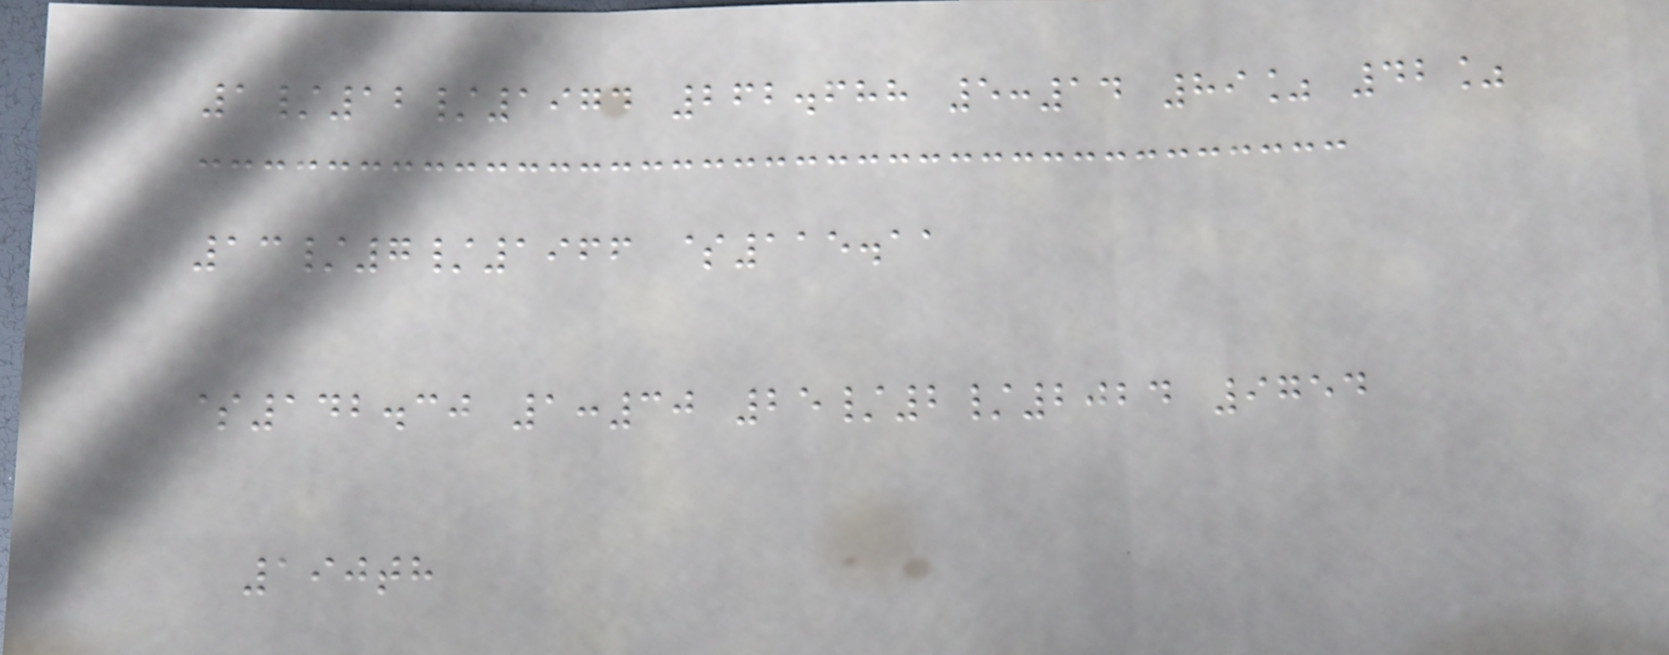1/12/1974 262.688 5:14 89% 42%
13/7/1966 $115.11
$142.30 1:30 25/2/2024 9754
190th
